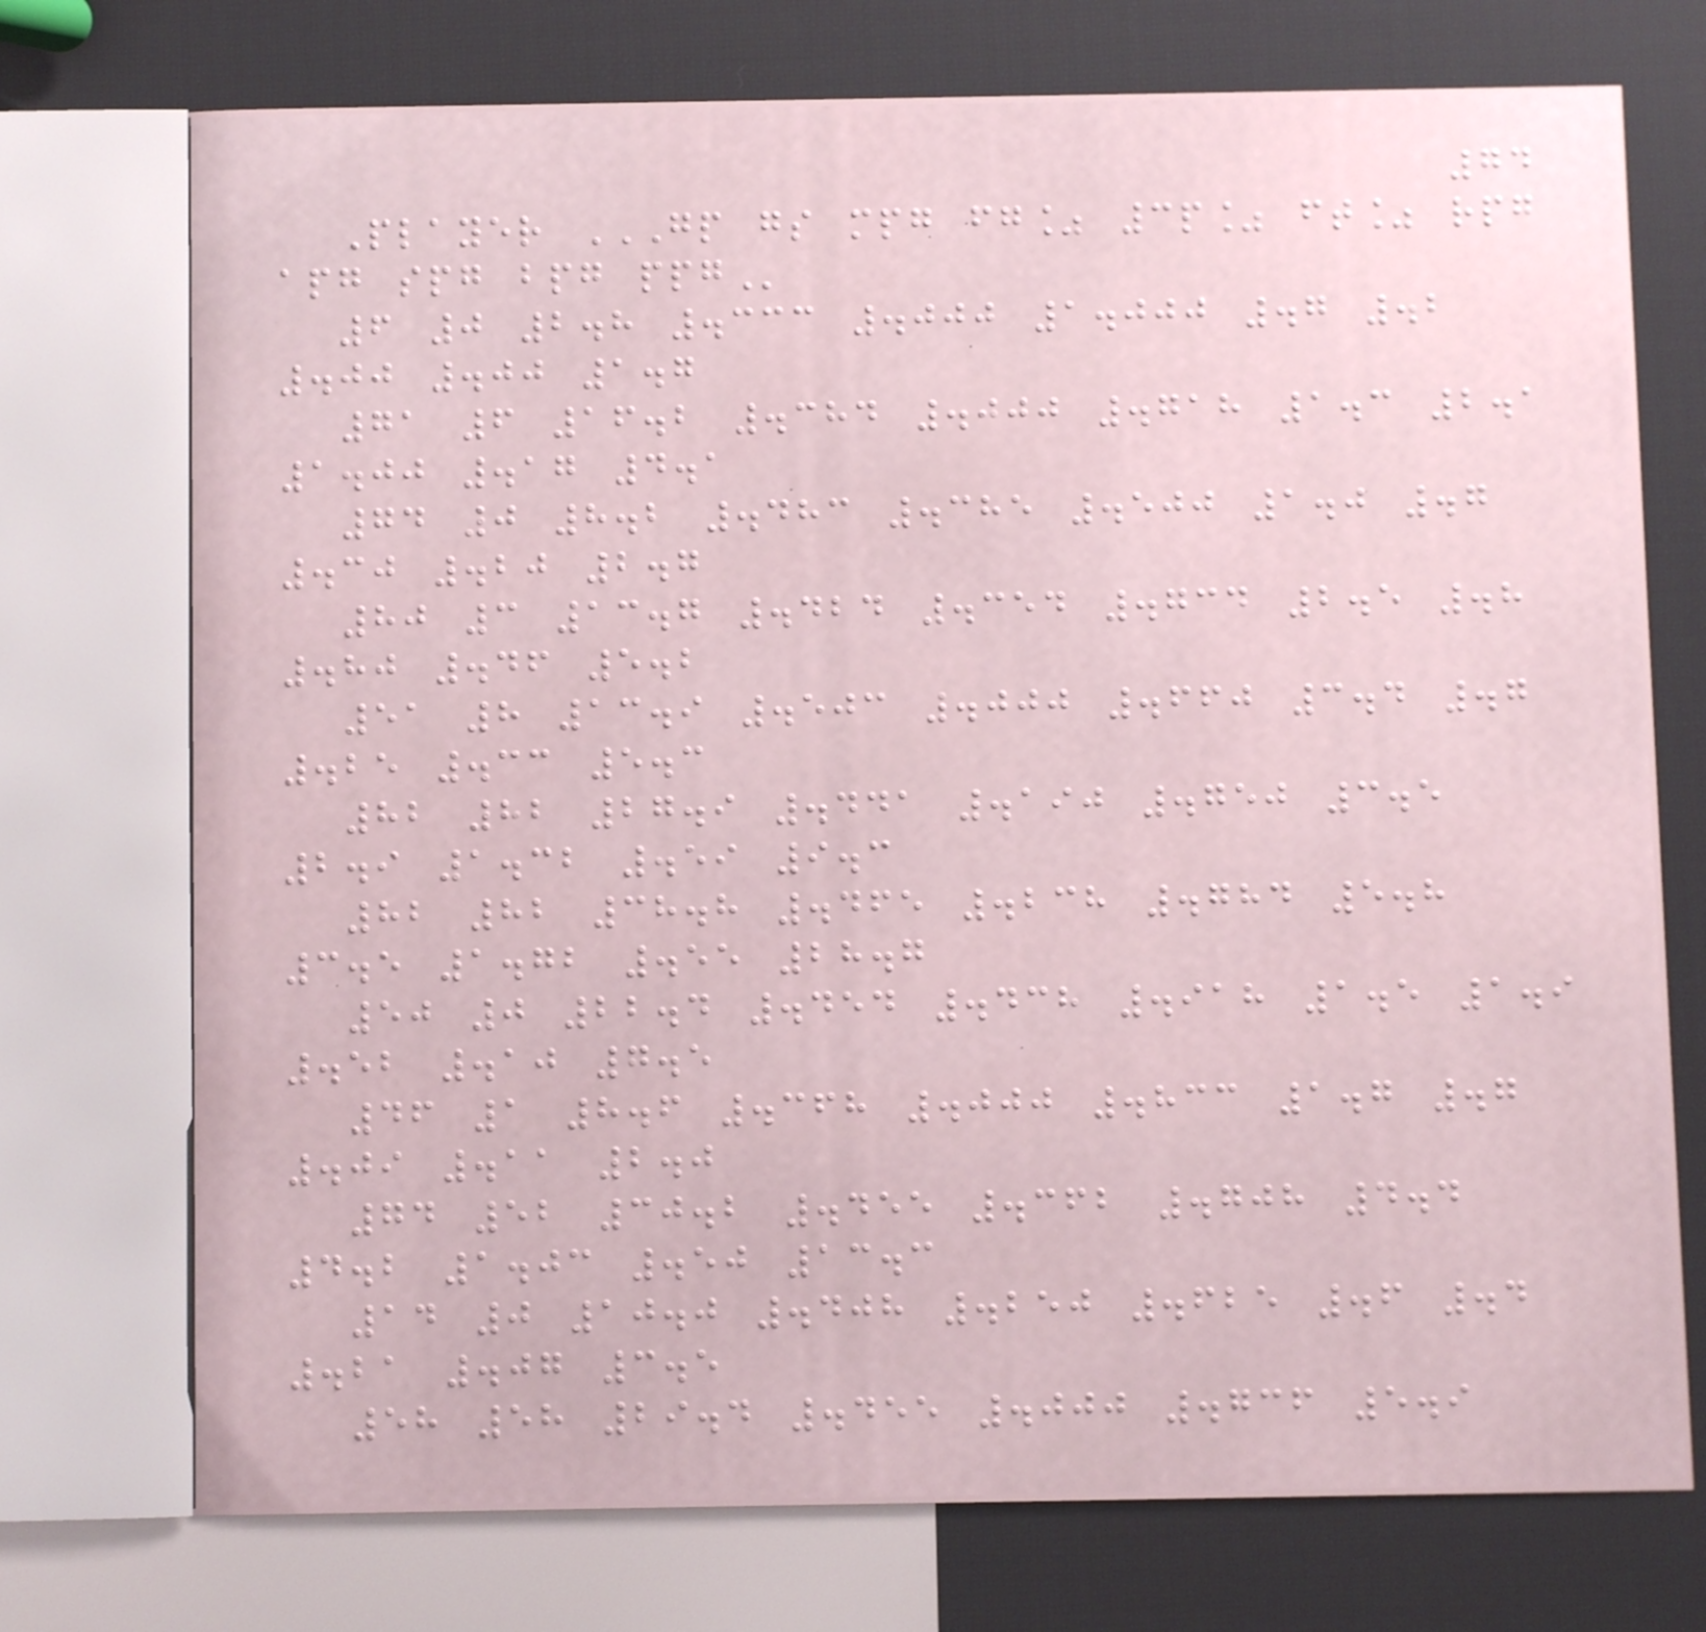74
Player GP GS MPG FG% 3P% FT% RPG
APG SPG BPG PPG
6 0 2.8 .333 .000 1.000 .7 .2
.00 .00 1.7
71 6 16.2 .384 .000 .718 1.3 2.1
1.00 .17 4.1
74 0 8.2 .483 .385 .500 1.0 .7
.30 .20 2.7
80 3 13.7 .424 .354 .734 2.5 .8
.80 .46 5.2
51 8 13.9 .503 .000 .660 3.4 .7
.25 .33 5.3
82 82 27.9 .441 .190 .750 3.5
2.9 1.32 .59 9.3
82 82 38.8 .465 .238 .784 5.8
3.5 1.72 .55 28.7
50 0 22.4 .454 .438 .918 1.5 1.9
.52 .10 7.5
46 1 8.6 .368 .000 .833 1.7 .7
.09 .11 2.0
74 52 30.2 .455 .362 .708 4.4
4.2 1.03 .50 13.3
14 0 10.0 .408 .250 .625 .6 .4
.21 .07 3.5
58 58 29.4 .455 .000 .736 5.9
